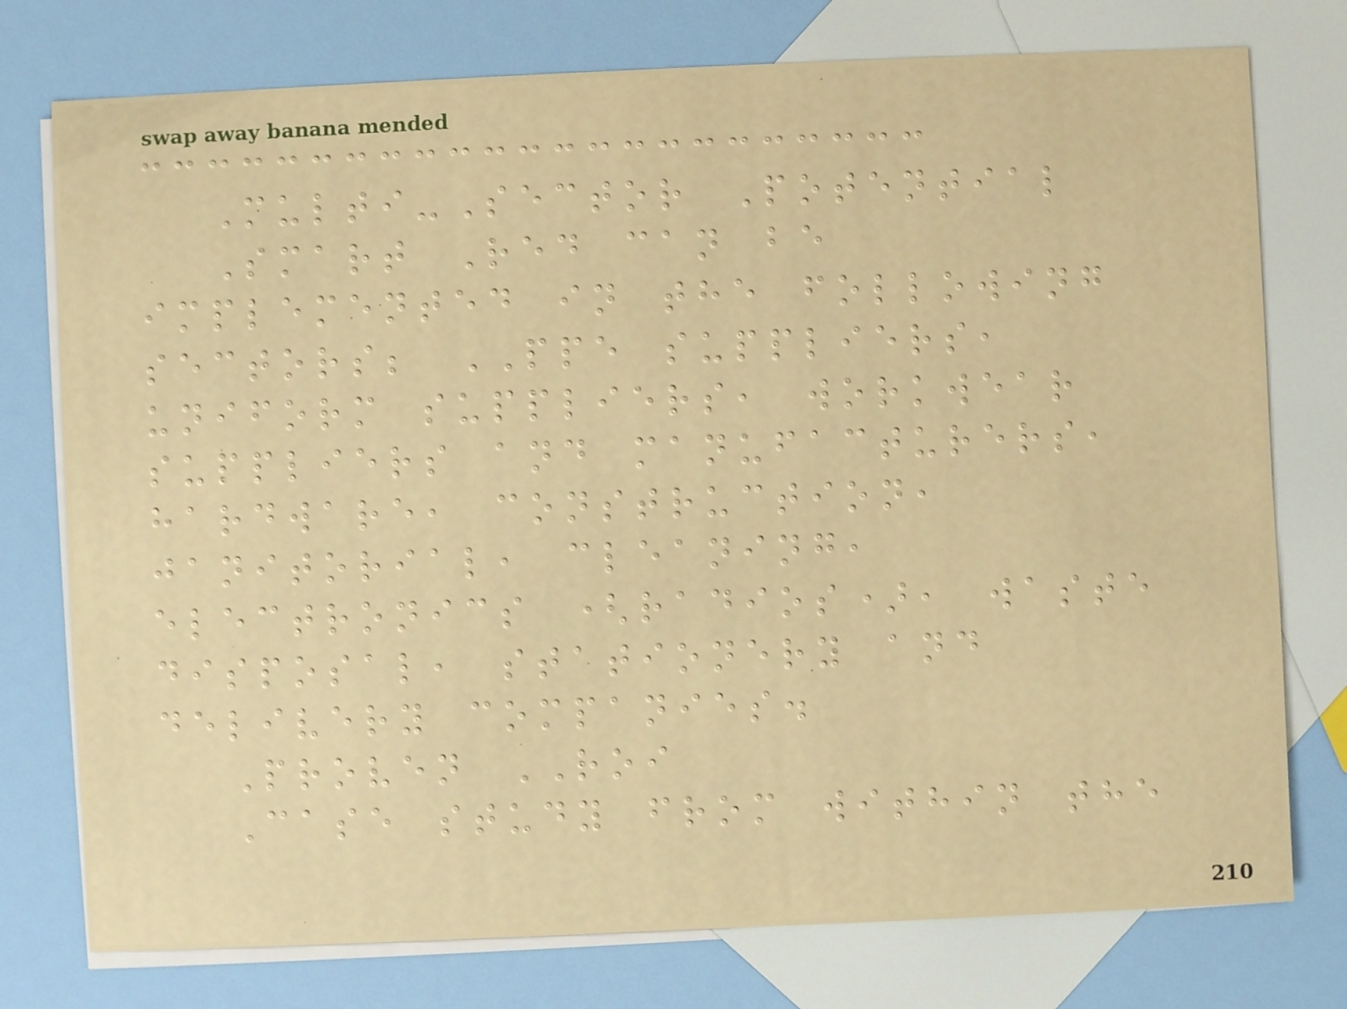Multi-Sector Potential
Smart Red can be
implemented in the following
sectors; PPE suppliers,
uniform suppliers, workwear
suppliers and manufacturers,
hardware, construction,
janitorial, cleaning,
electronics (radios), waste
disposal, stationery and
delivery companies.
Proven ROI
Case study from within the
